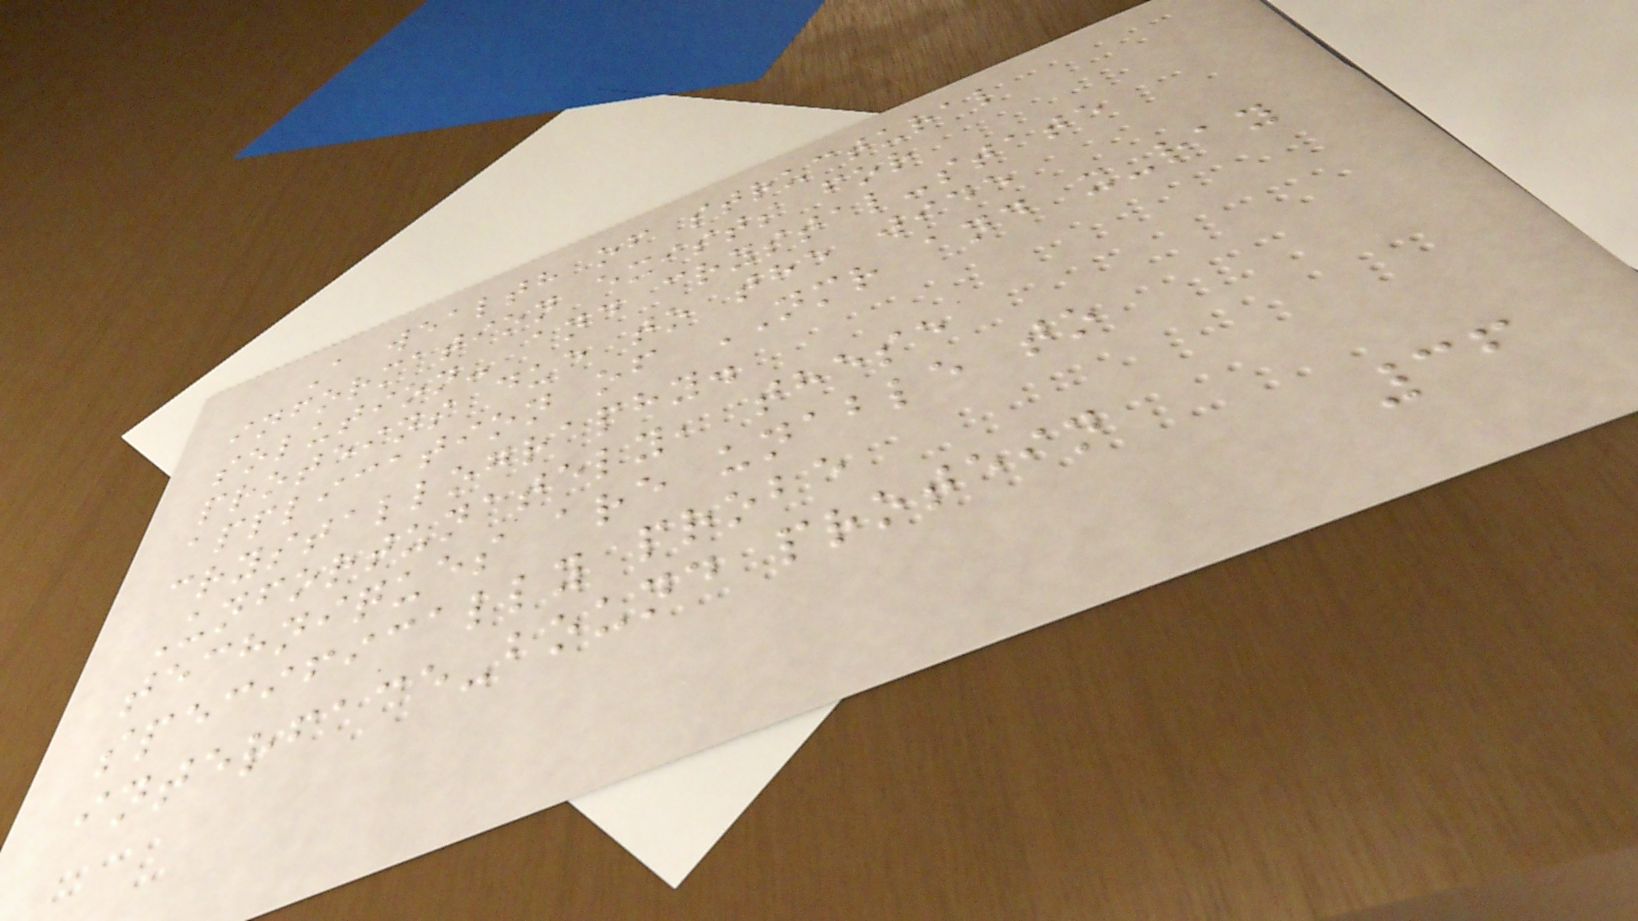A wealth of structural
information exists for
solution- and crystal-state
proteins due to the wide
application of NMR and x-ray
crystallography.
Unfortunately, these
techniques are unable to
specifically probe
interface-bound protein
36
